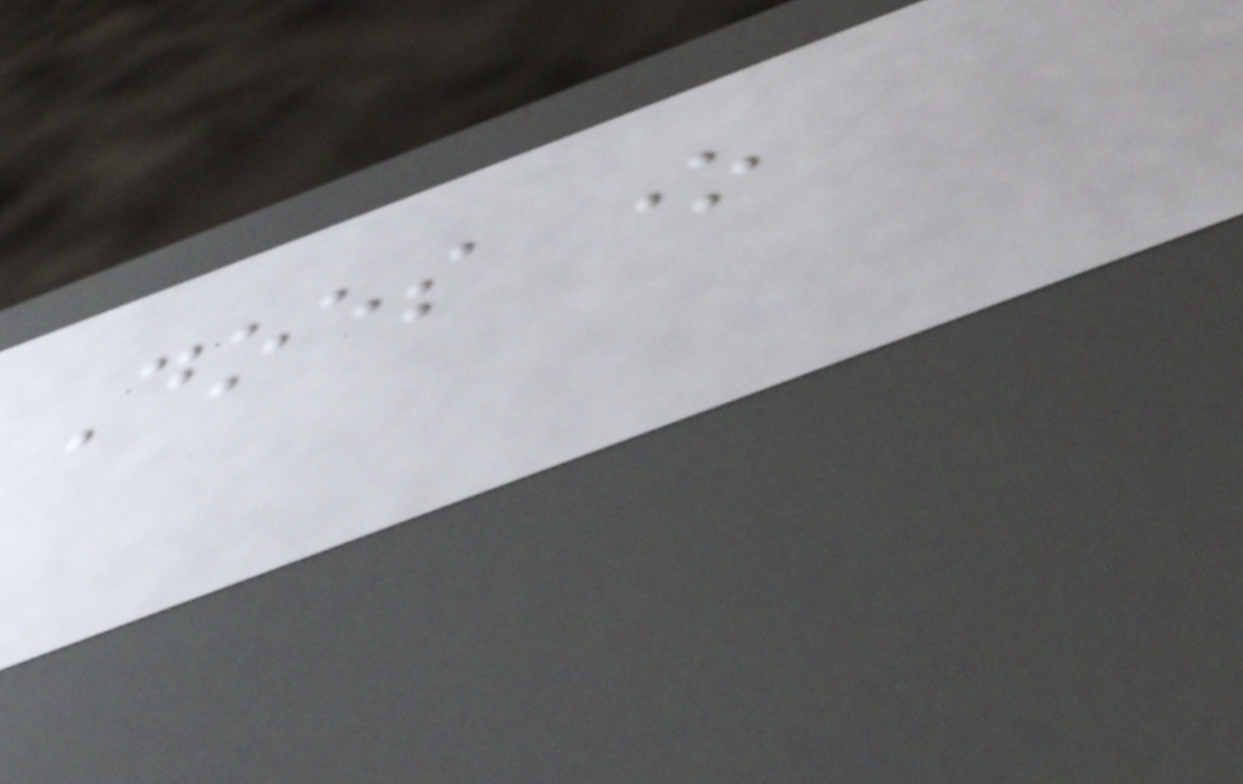Does one
